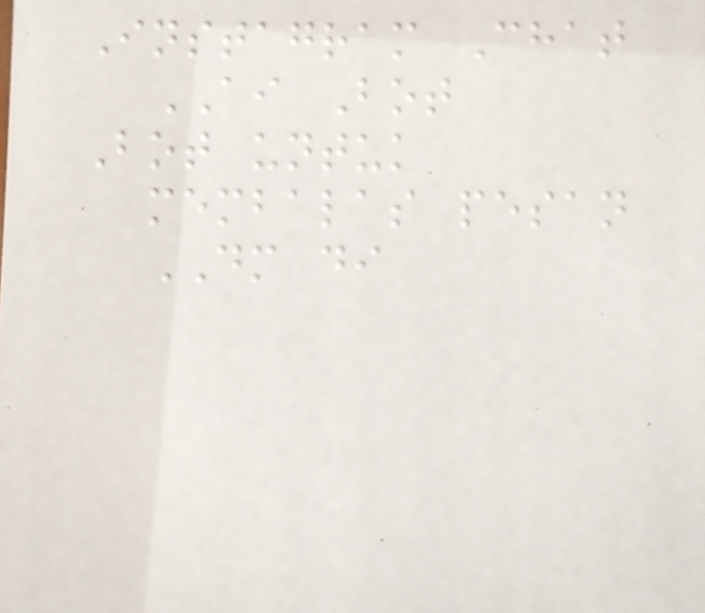Instagram Chat
AI Bot
Bot untuk
membalas pesan
DM di
